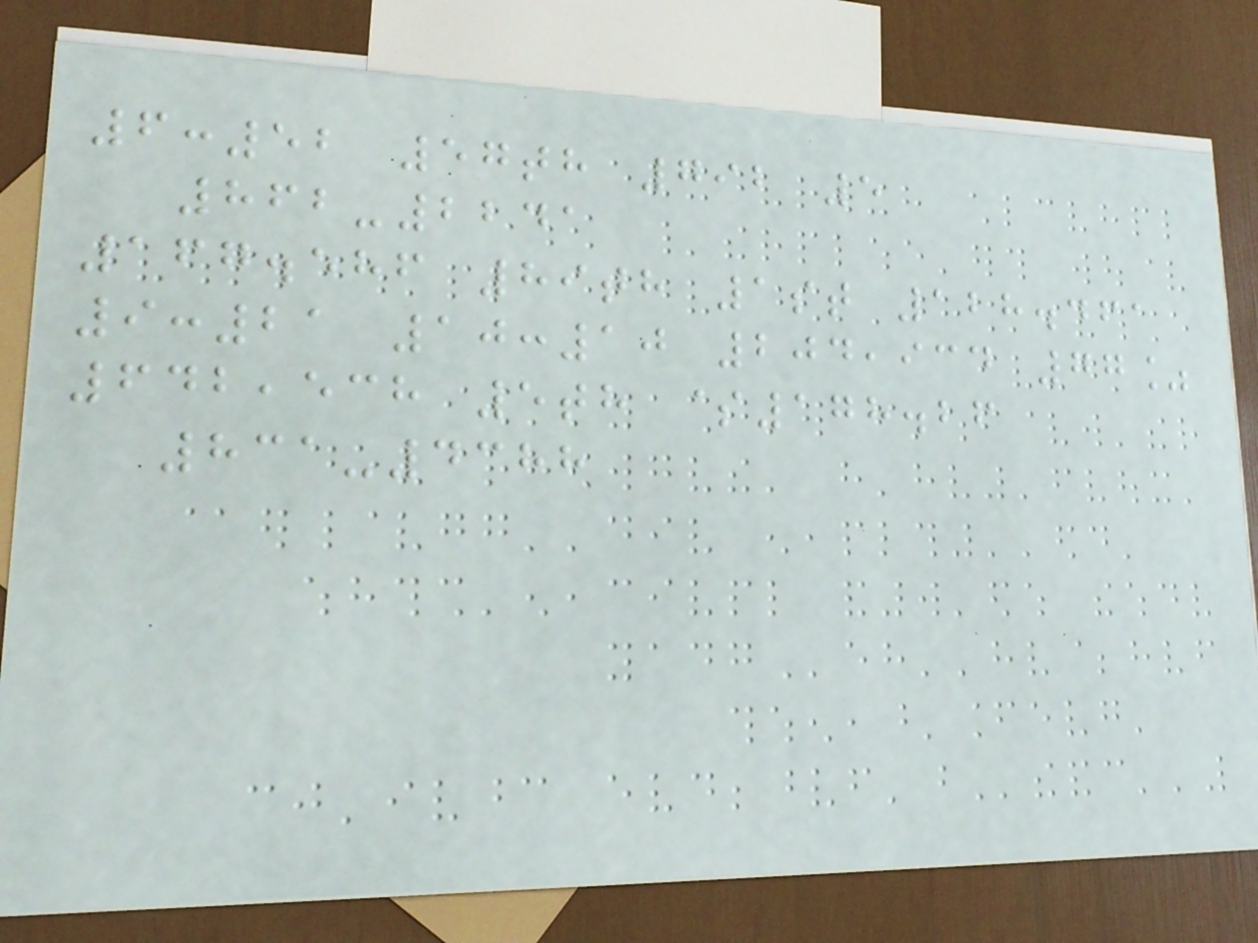6:52 57th 792 5
862-2241
167.586 89th 1st 128.461
9:21 10:10 204,934 77%
642,538 5th $178.26
831-4388
